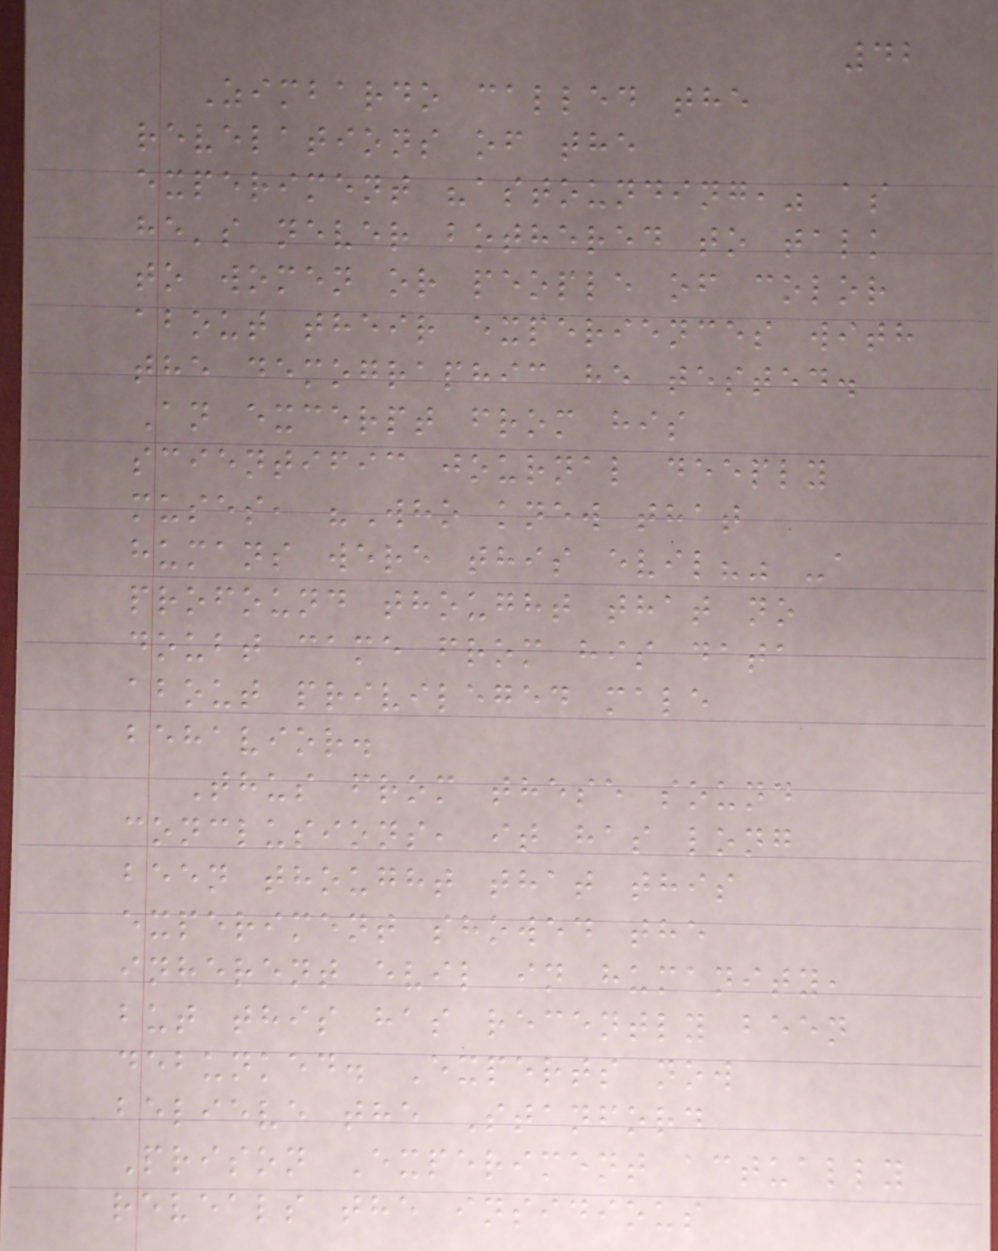42
Zimbardo called the
revelations of the
experiment "astounding," as
he's never bothered to talk
to women or people of color
about their experiences with
the demographic he tested.
An excerpt from his
scientific journal deeply
muses, "Who knew that
humans were this evil?" -a
profound thought that no
doubt came from his data
about privileged male
behavior.
Thus from these sound
conclusions, it has long
been thought that this
experiment showed the
inherent evil in humanity,
but this has recently been
debunked. Experts now
believe the Stanford
Prison Experiment actually
reveals the insidious
